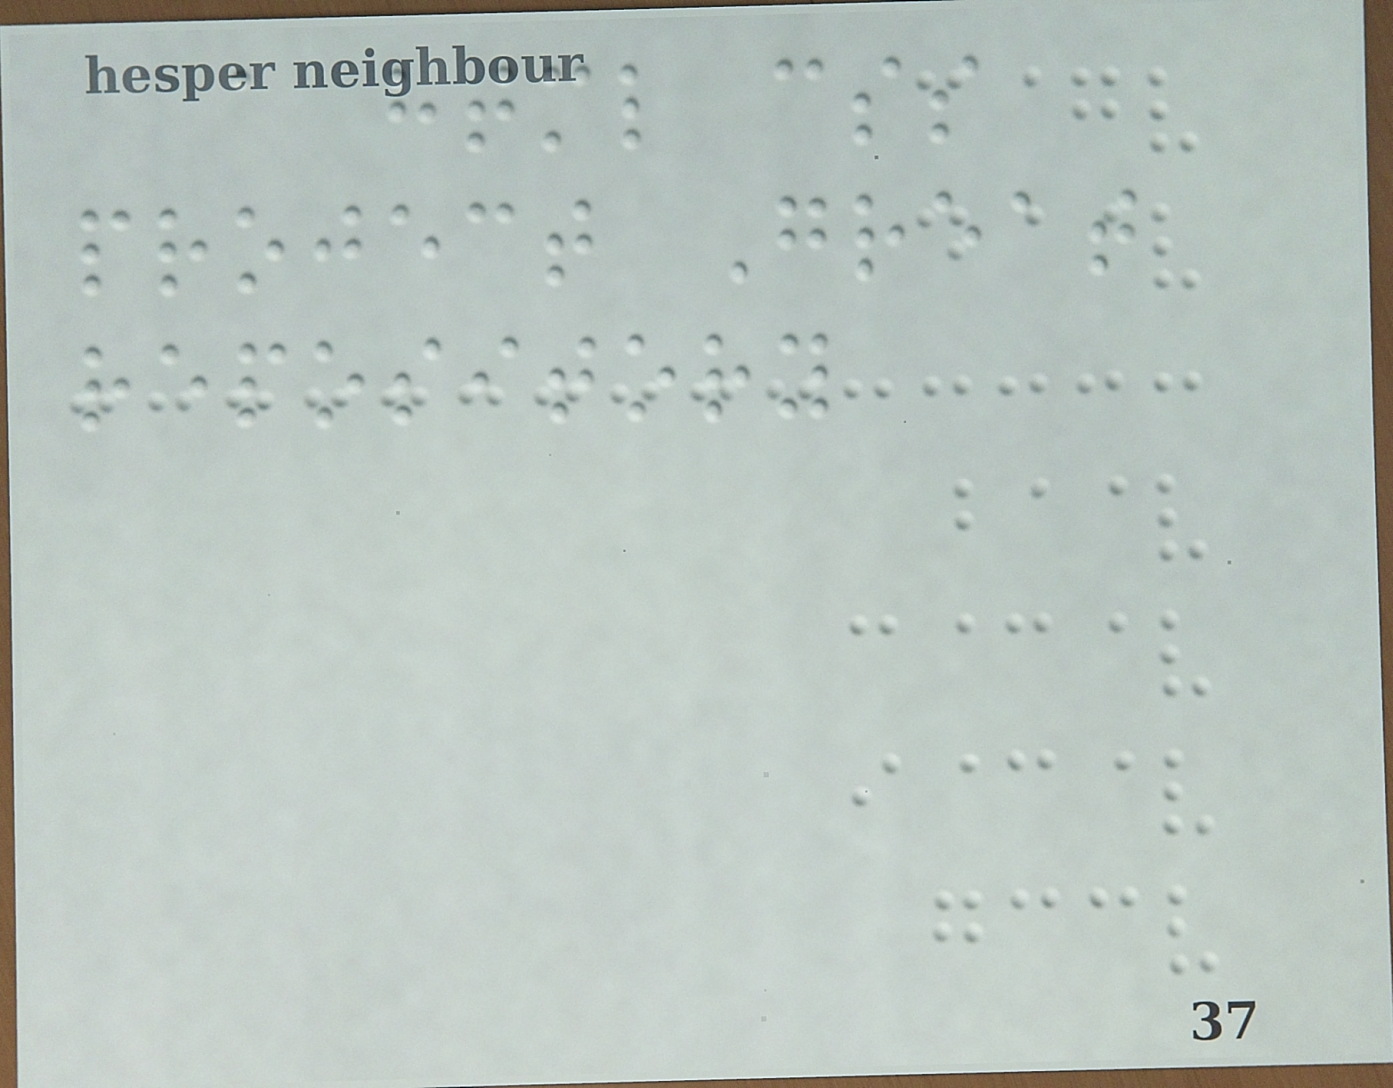a html css
project Great
repository
